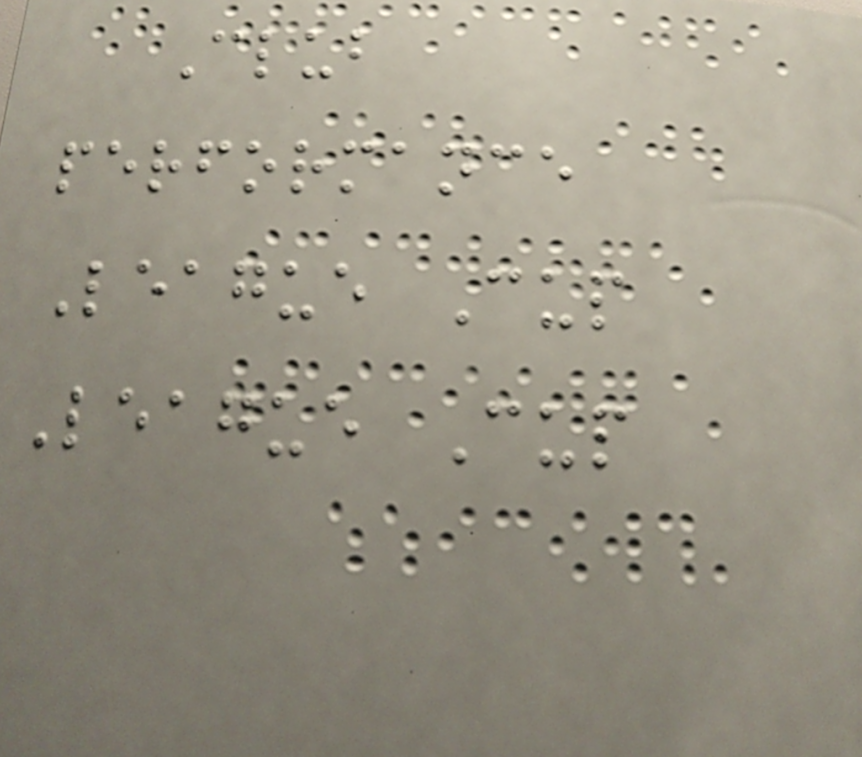Club
performance
League Cup
League Cup
